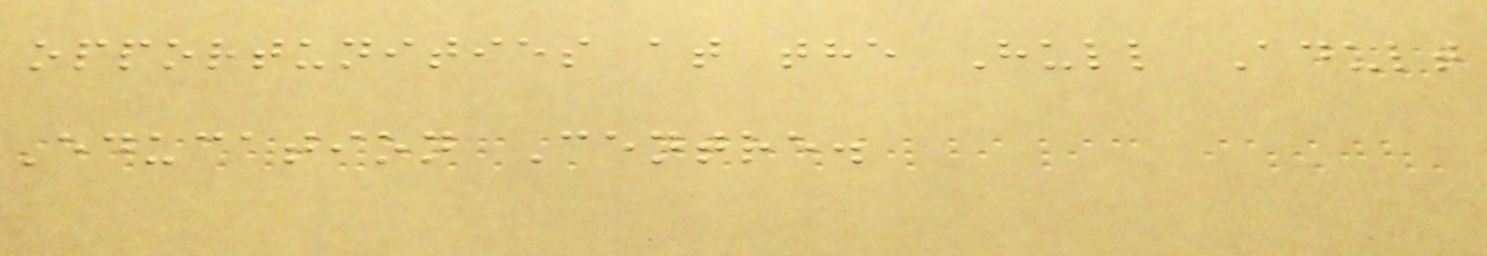opportunities at the Hull Adult
Education Centre.
